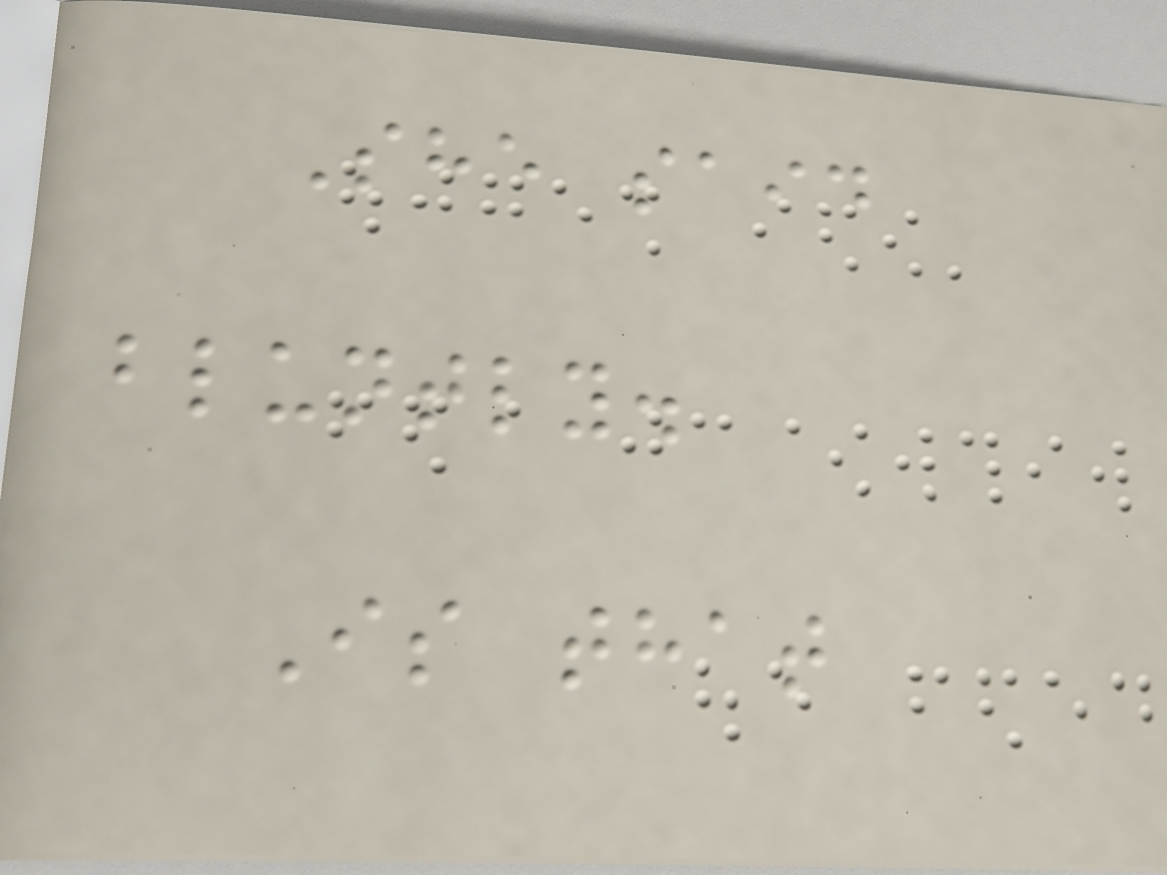She said
bluntly.
Is that
